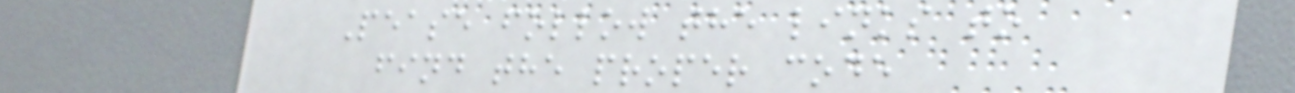Pease follow the links to
find the proper code
